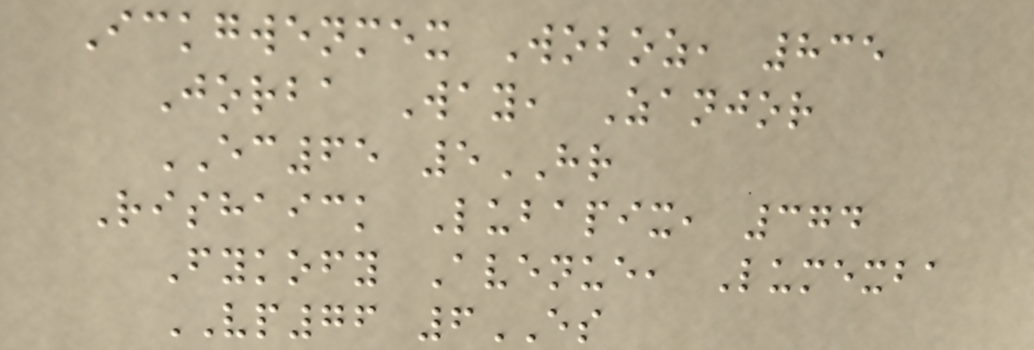Ickgwenmex Woboz, 835
Jorba Way, Zanjor
EC65 5HR
Rishaick Lubapix, 374
Fykofy Avenue, Lumexba
VP76 6ES
